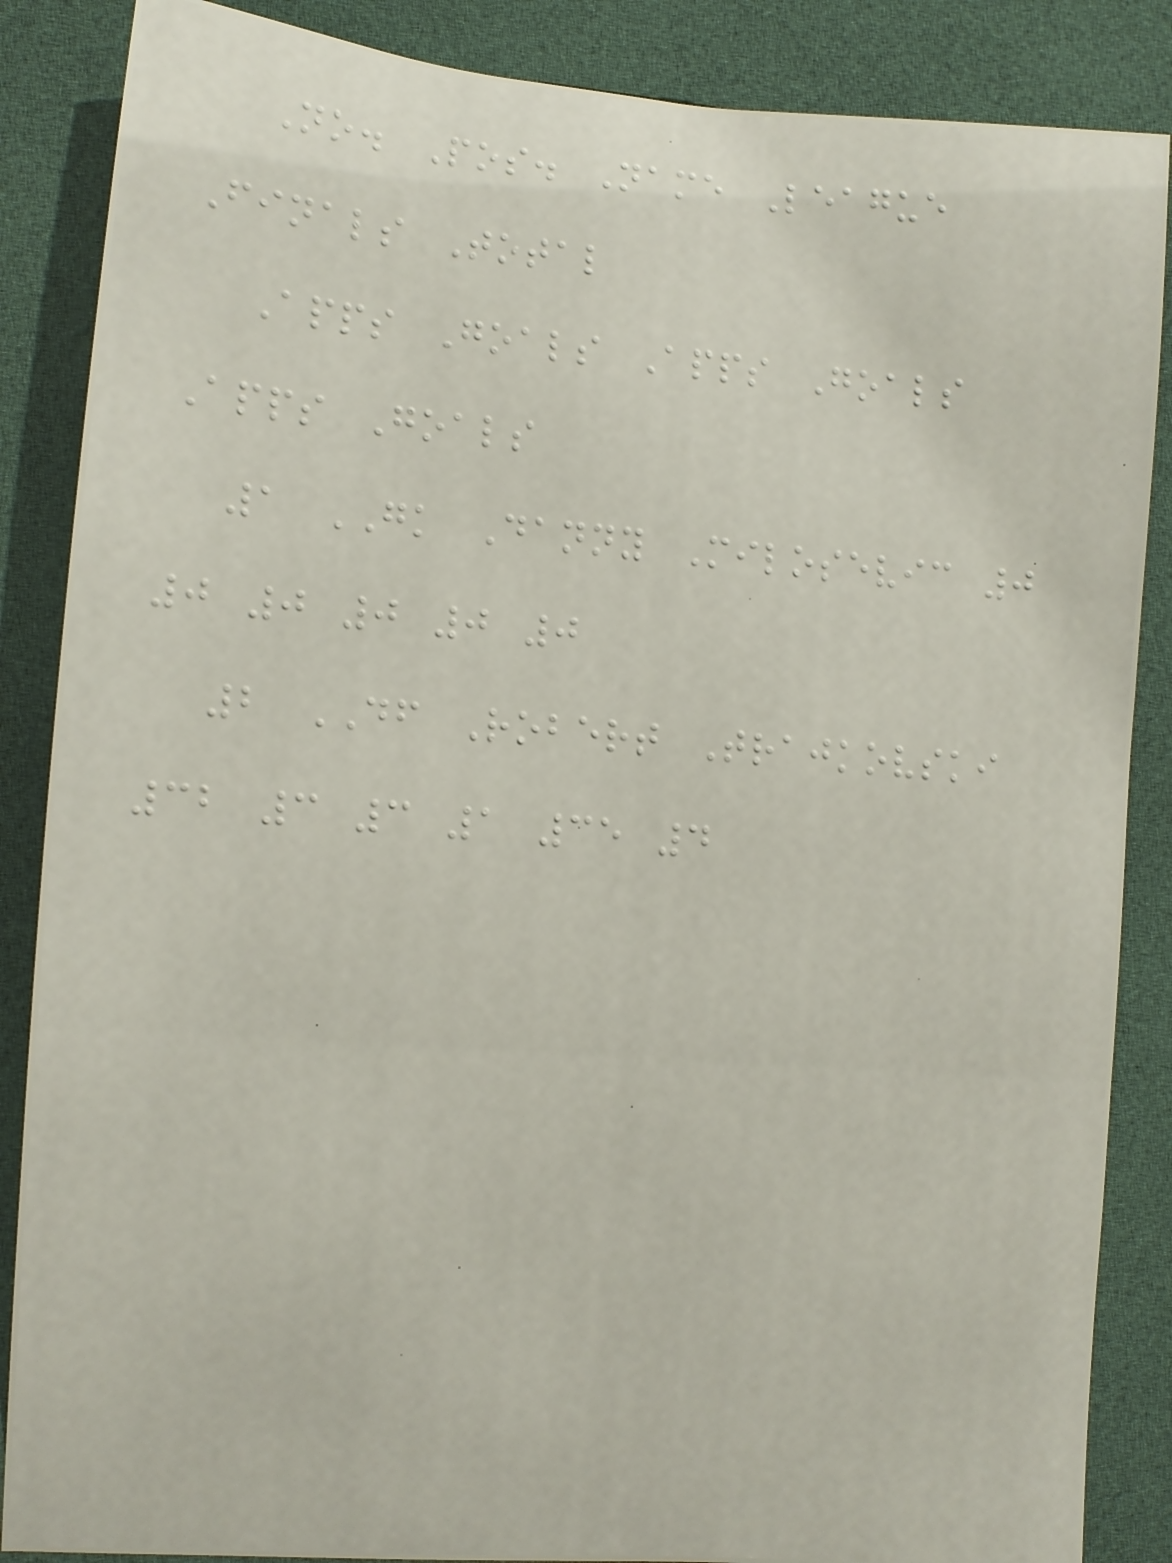No. Pos. Name League
Finals Total
Apps Goals Apps Goals
Apps Goals
1 GK Danny Milosevic 0
0 0 0 0 0
2 DF Robert Trajkovski
32 3 3 1 35 4
